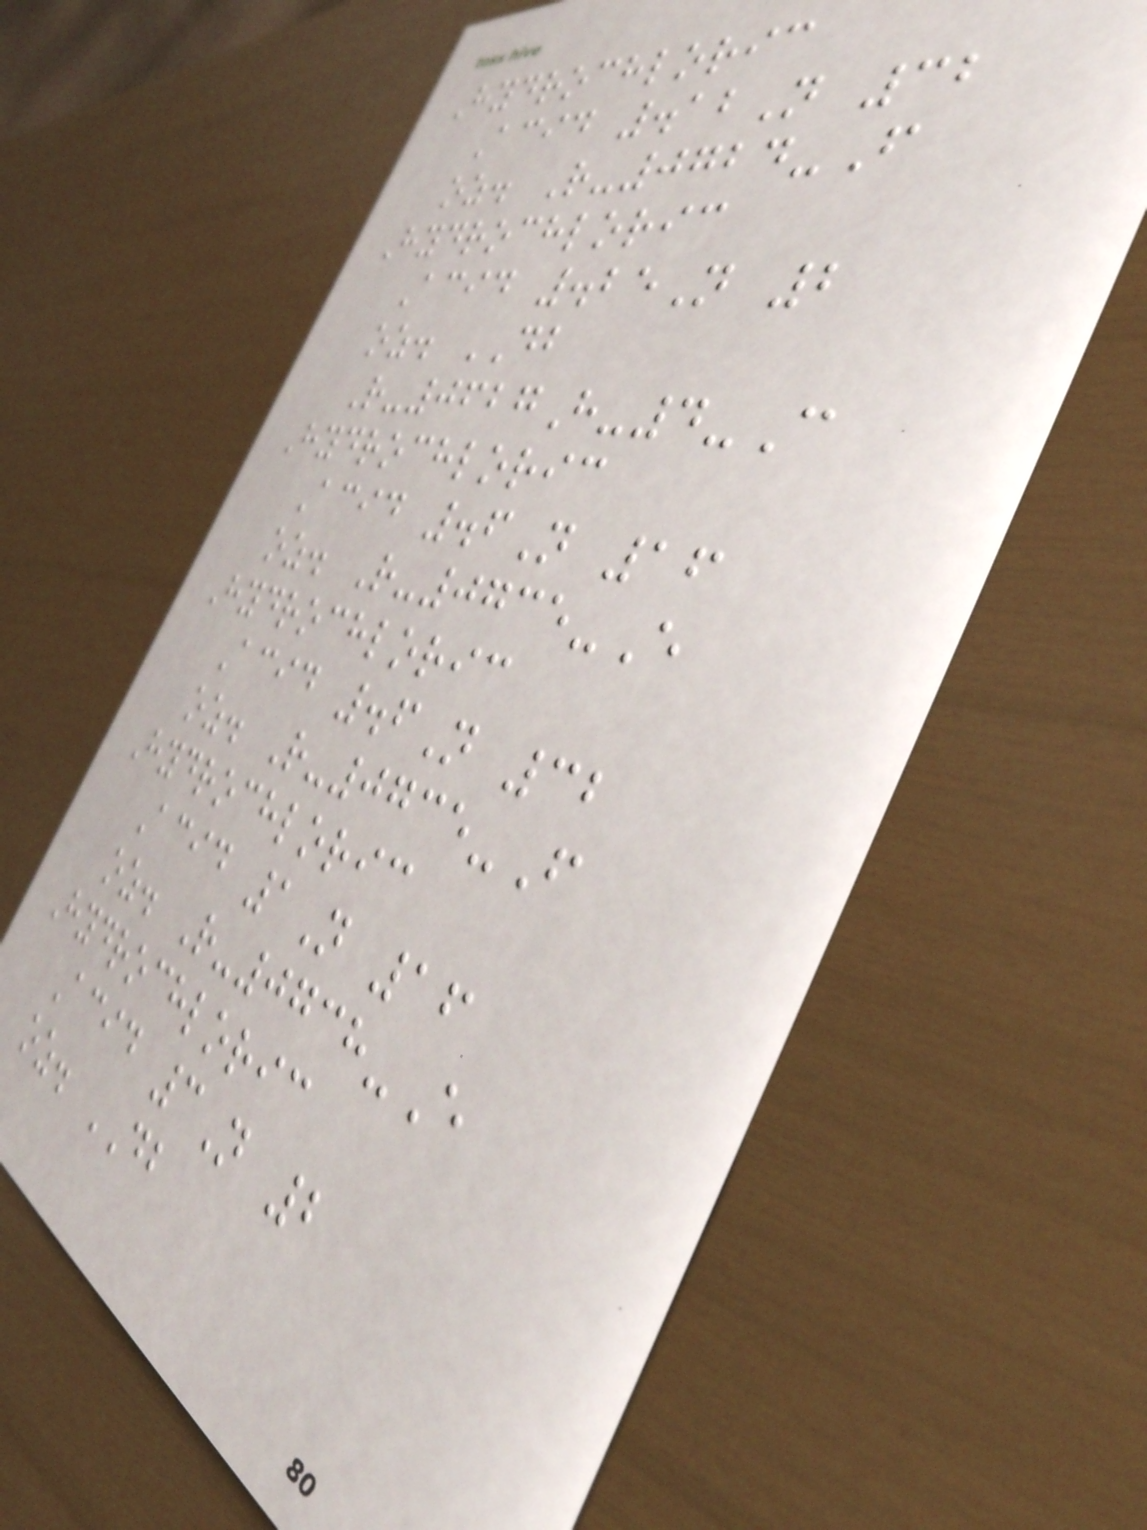Hydrochloric
Acid .12N 32
oz. R-0724-F
Hydrochloric
Acid .25N 2
oz. DB
R-0627H-4-C
Hydrochloric
Acid .6N 16
oz. R-0735-E
Hydrochloric
Acid .6N 32
oz. R-0735-F
Hydrochloric
Acid 1N 16
oz. R-0738-E
Hydrochloric
Acid 3N 2
oz. DB
